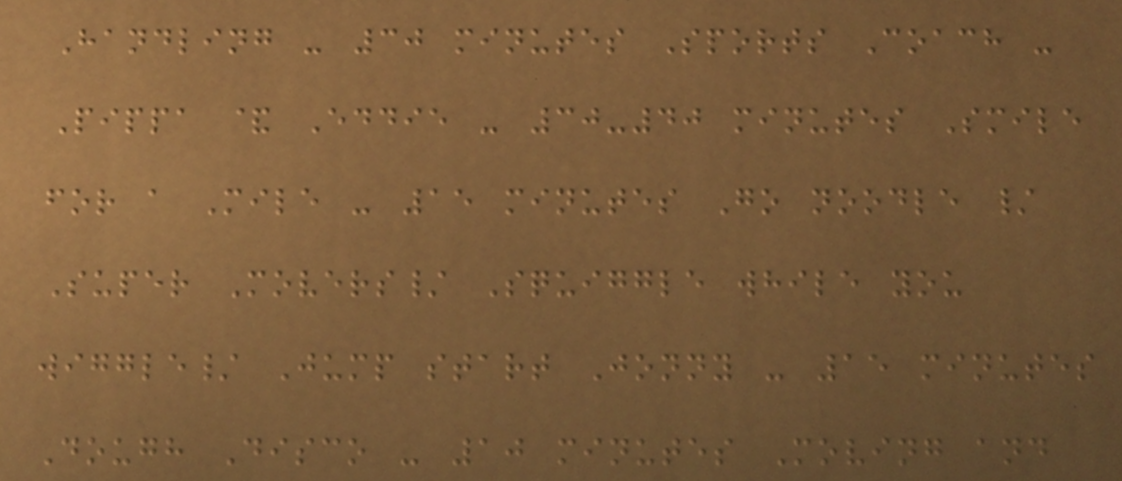Handling - 30 minutes Sports Coach -
Pippa & Eddie - 30-40 minutes Smile
for a Mile - 15 minutes Go noodle /
Super Movers/ Squiggle while you
wiggle/ Jump start Jonny - 15 minutes
Dough Disco - 10 minutes Moving and
